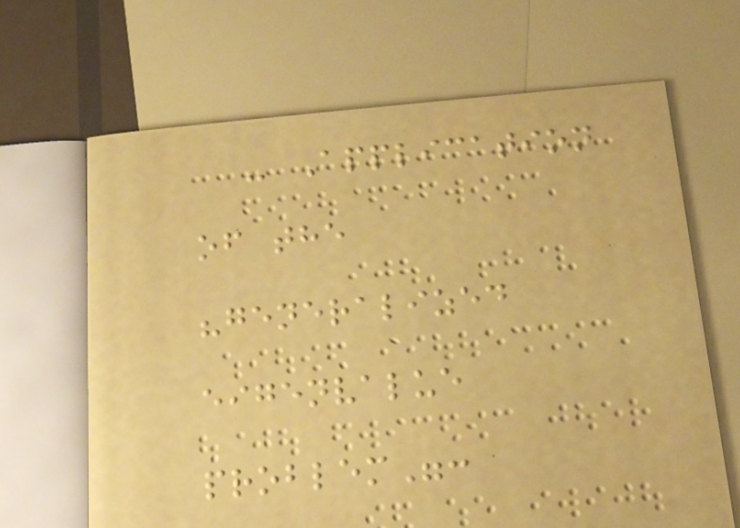- Application
of the
"generalized
eigenvalue
problem":
